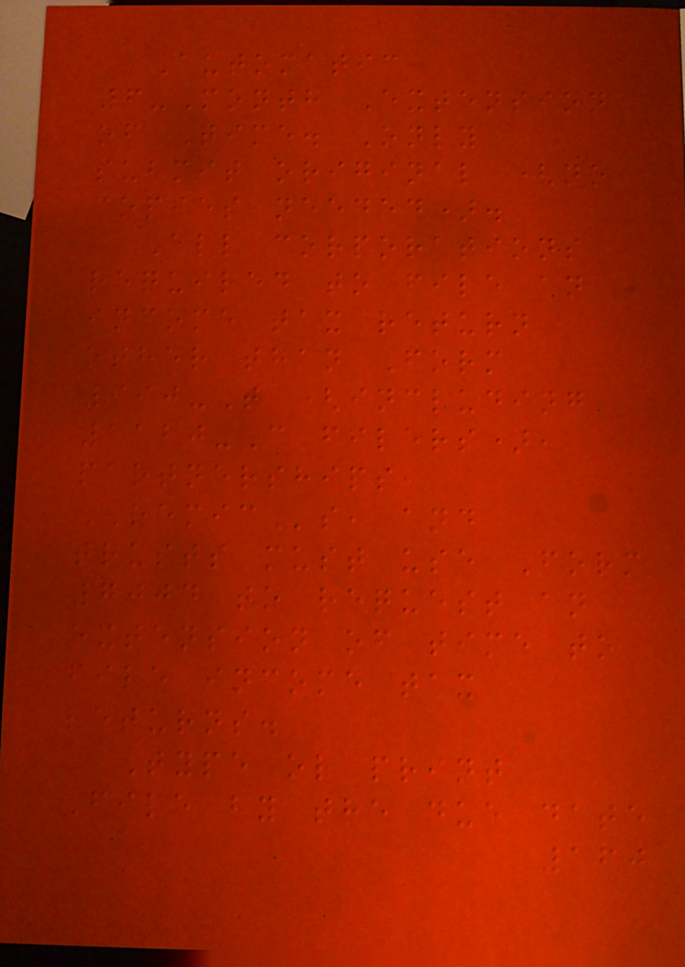Automatic
6-Month Extension
of Time. Only
submit original (no
copies needed).
All corporations
required to file an
income tax return
other than Form
990-T (including
1120-C filers),
partnerships,
REMICs, and
trusts must use Form
7004 to request an
extension of time to
file income tax
returns.
Type or print
File by the due date
160
